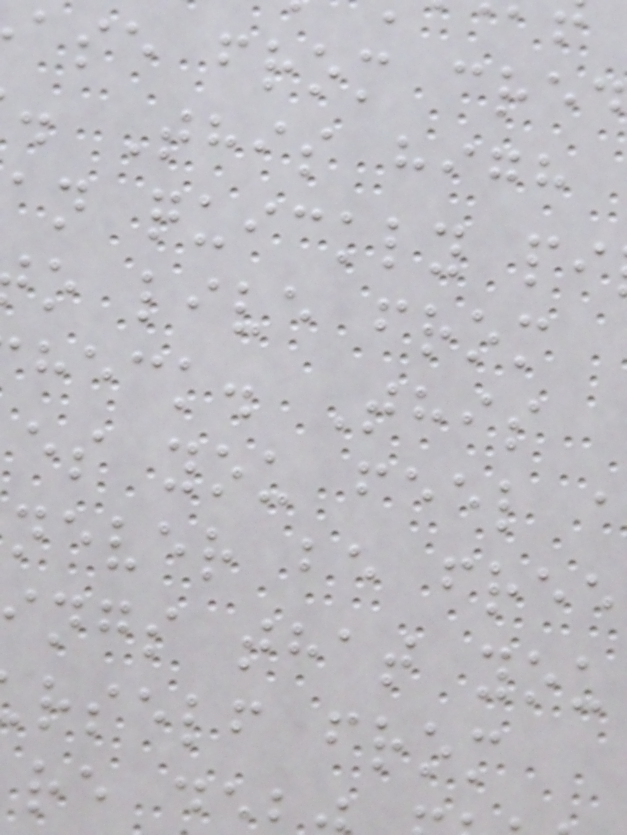ase from cred
. This high
an quickly pi
o live from
heck. This
es you feel a
never be free
ngs that you
rself from
